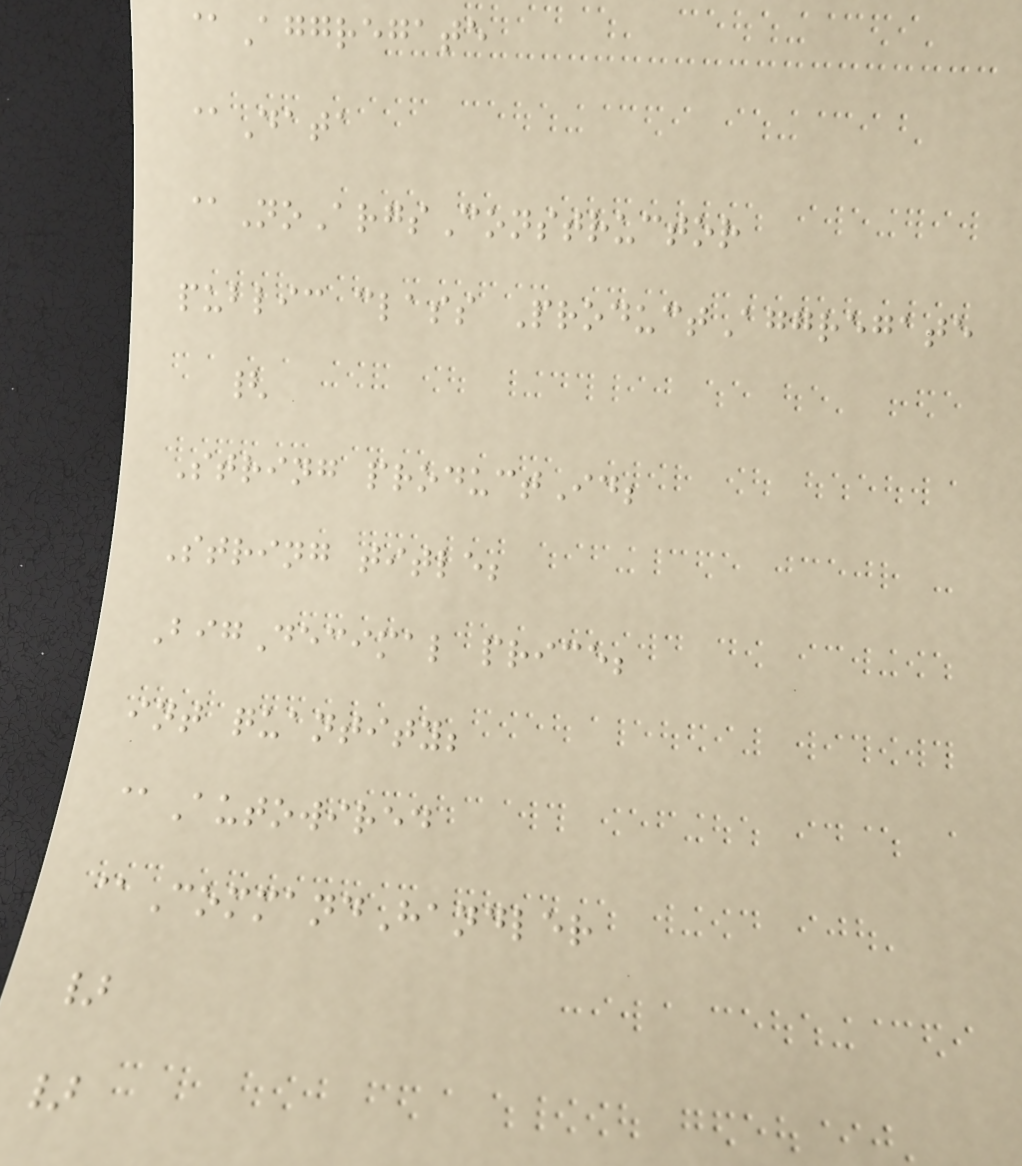@Aggregate
@Data
@NoArgsConstructor
public class ProductAggregate
{
String productId;
String title;
BigDecimal price;
int quantity;
@Autowired
@CommandHandler
}
}
